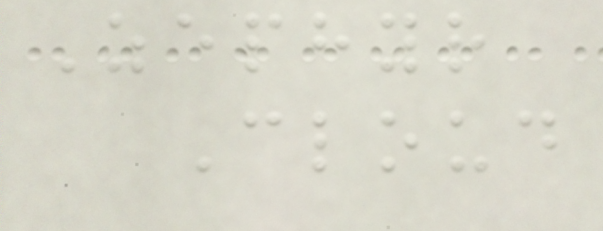Zephyr
Cloud
